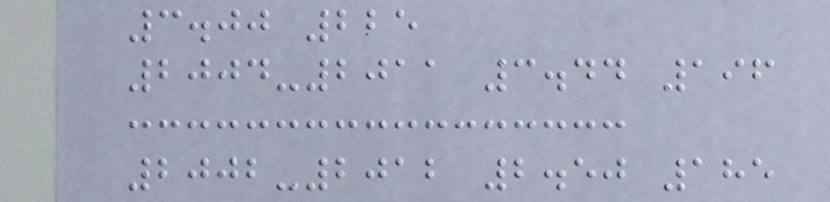3.00 225
2004-2011 3.44 196
2002-2012 2.50 185
